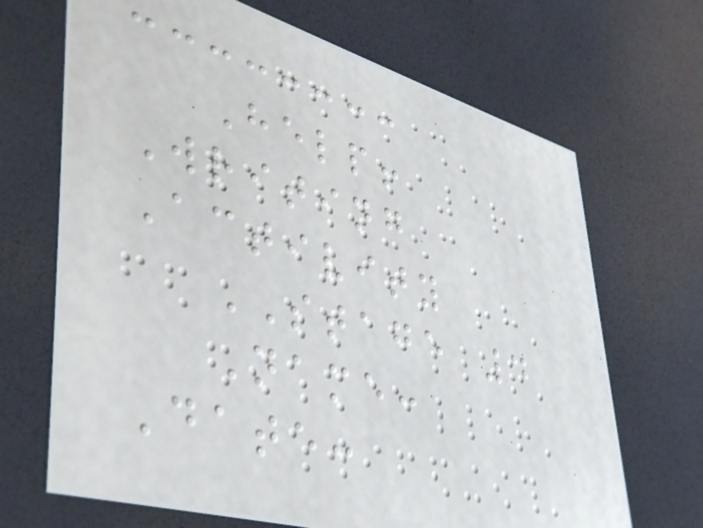Help!
Writing
Activity
STAGE 4
Name:
Date:
